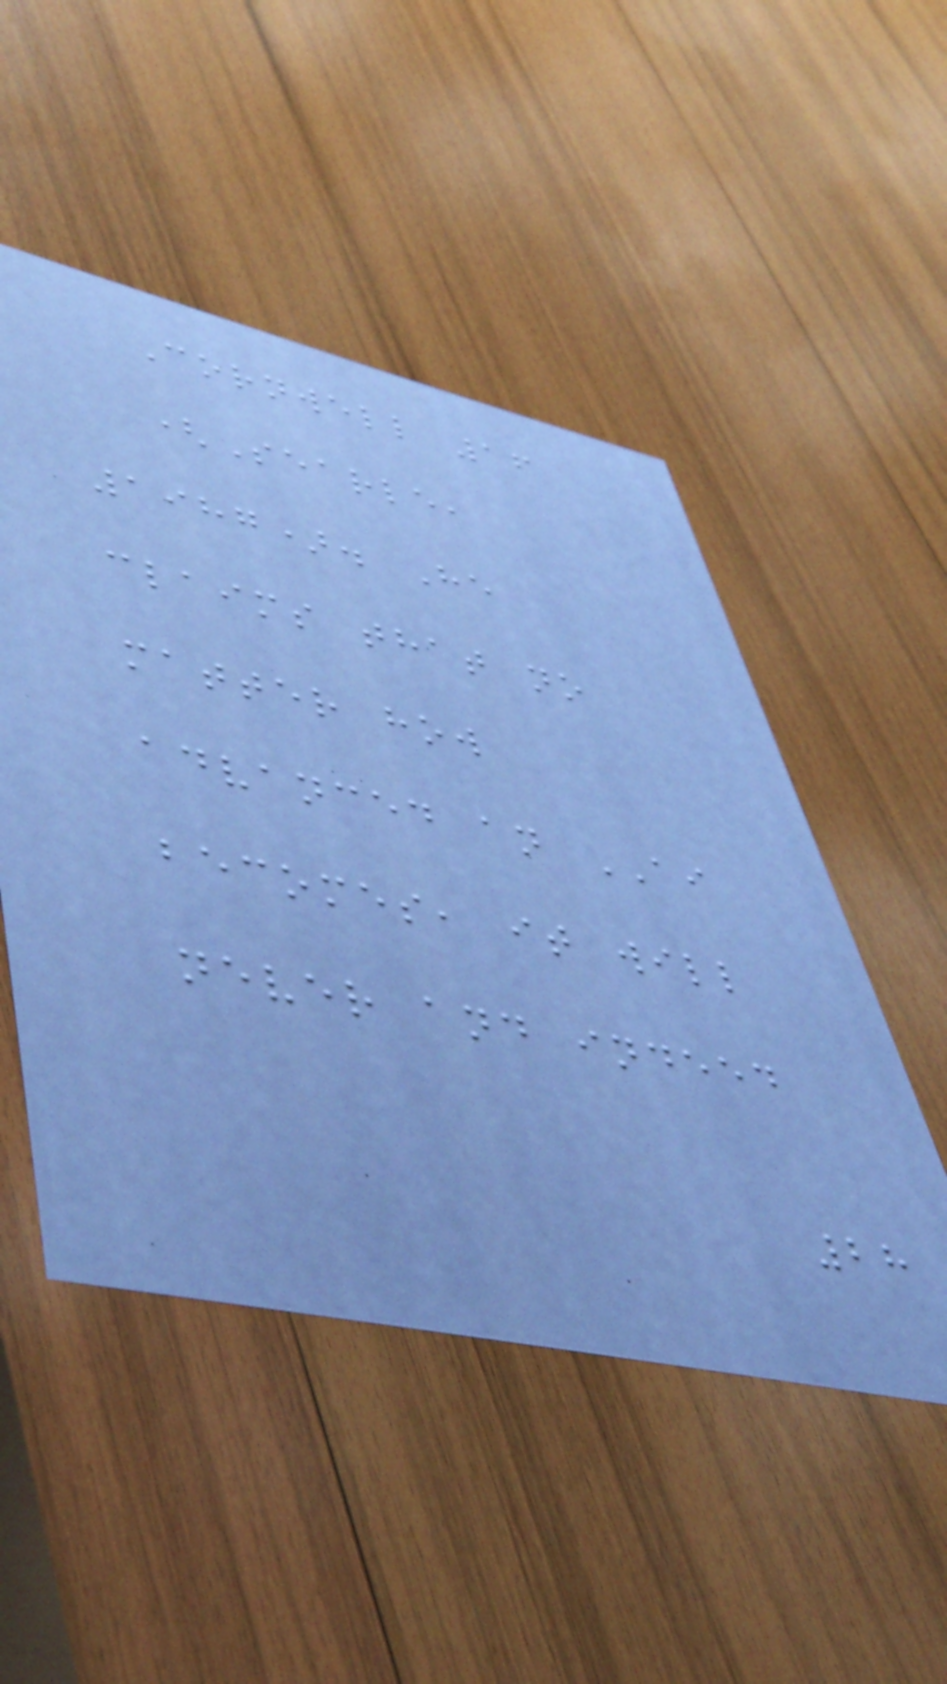Cornwell 16
(Searle,
1987). He
claims that no
matter how
advanced an AI
becomes, it will
never and indeed
28
